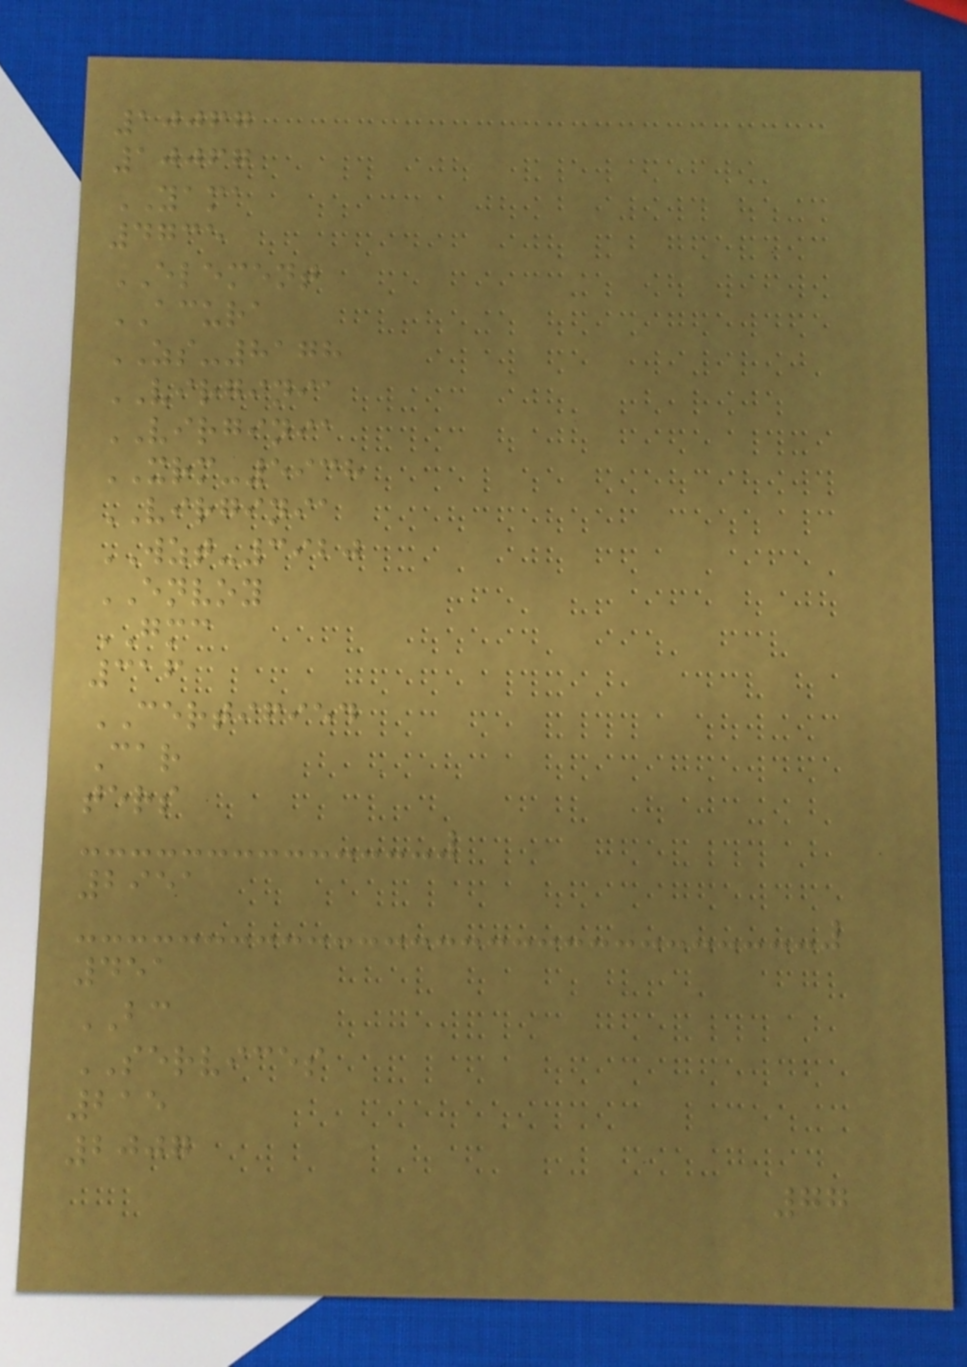10067
10067
YAMA
4735
ELEMENT
ACURA
ZS-8178
VIRGINIA
VIRGINIA
XRM-5938
VIRGINIA
WZT-3920
ENVOY
GMC
316
CERTIFIED
Car
ters
2951
451
BC
SERVICES
215
2007
77
